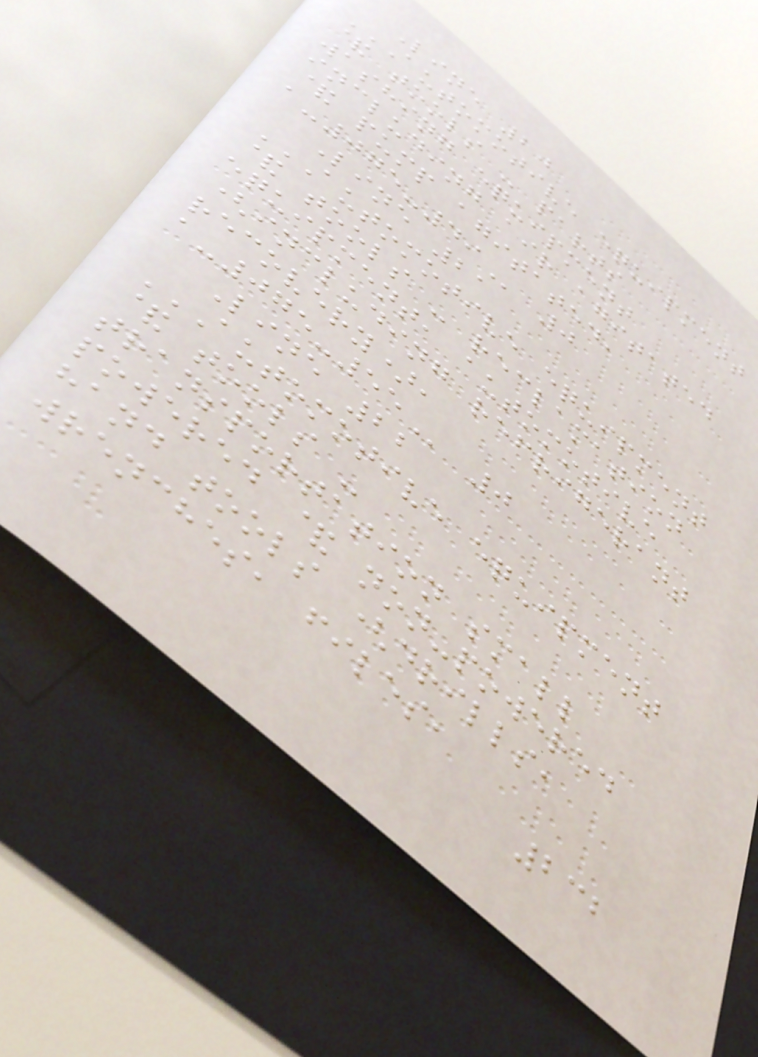Line 20
AUTOMOTIVE EQUIPMENT
& TOOLS - PARTS
WASHING EQUIPMENT
INCLUDING AIR AGITATED
& PUMP AGITATED,
A-075-49 0
Line 21
AUTOMOTIVE EQUIPMENT
& TOOLS - RECLAMATION
EQUIPMENT, AUTOMOTIVE
(INCLUDING REFRIGERANT
RECOVERY),
A-075-55 0
Line 22
AUTOMOTIVE EQUIPMENT
& TOOLS -
TRANSPORTATION SMALL
POWERED & NON-POWERED
HAND TOOLS (DRILLS,
WRENCHES, FILES,
232
